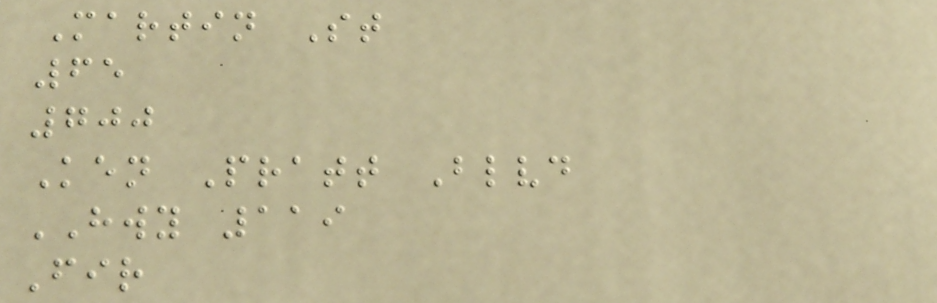Martin St
65
700
Ken Pratt Blvd
HWY 119
Fir
